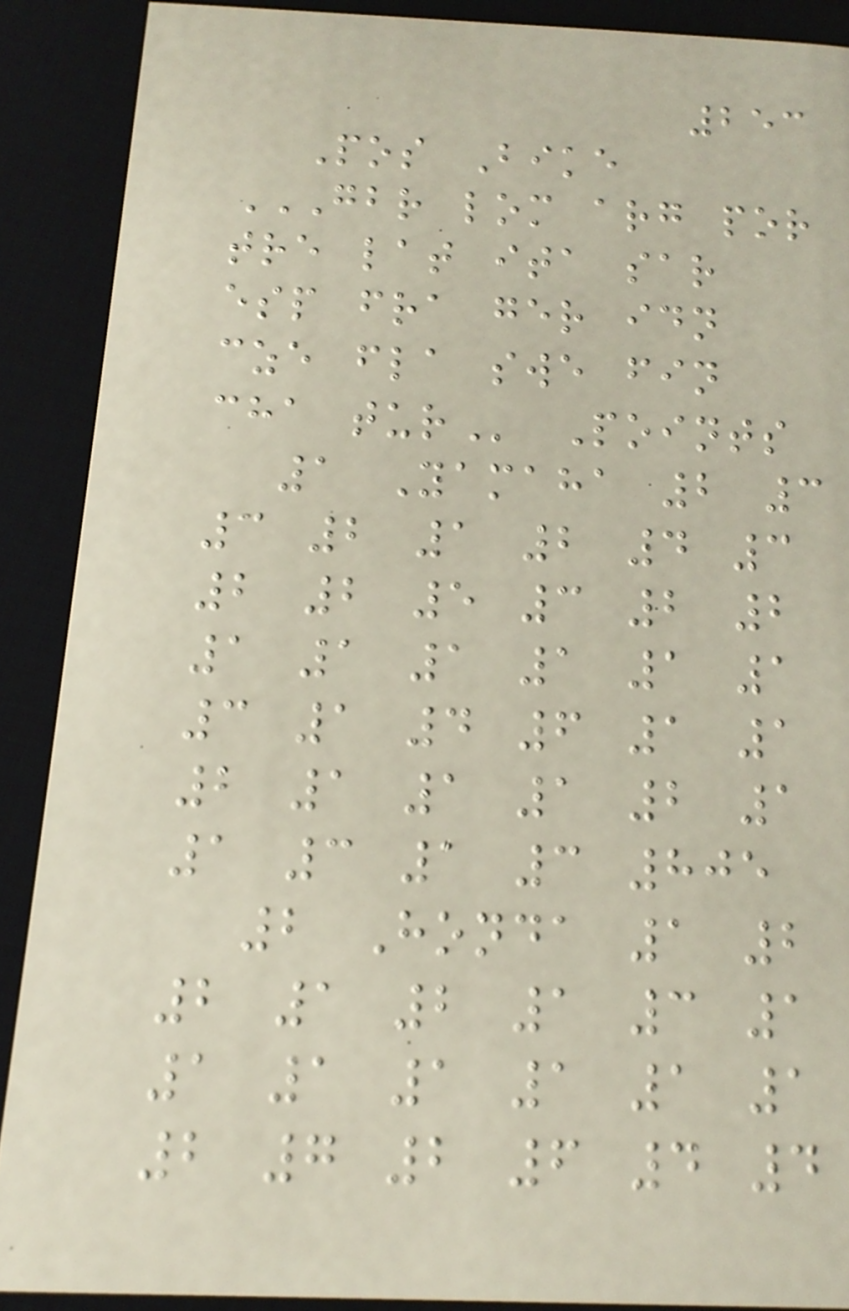253
Pos Bike
GBR LOM ARG POR
TRE LAT ITA SAR
ESP FRA GER IDN
CZE FLA SWE FIN
CHA TUR Points
1 Yamaha 2 3
3 2 1 2 4 3
2 2 5 3 2 2
1 1 1 1 1 1
3 1 4 6 1 1
2 1 1 1 2 1
1 3 1 3 805
2 Honda 1 2
2 1 2 1 3 1
1 1 1 1 1 1
2 7 2 6 4 4
